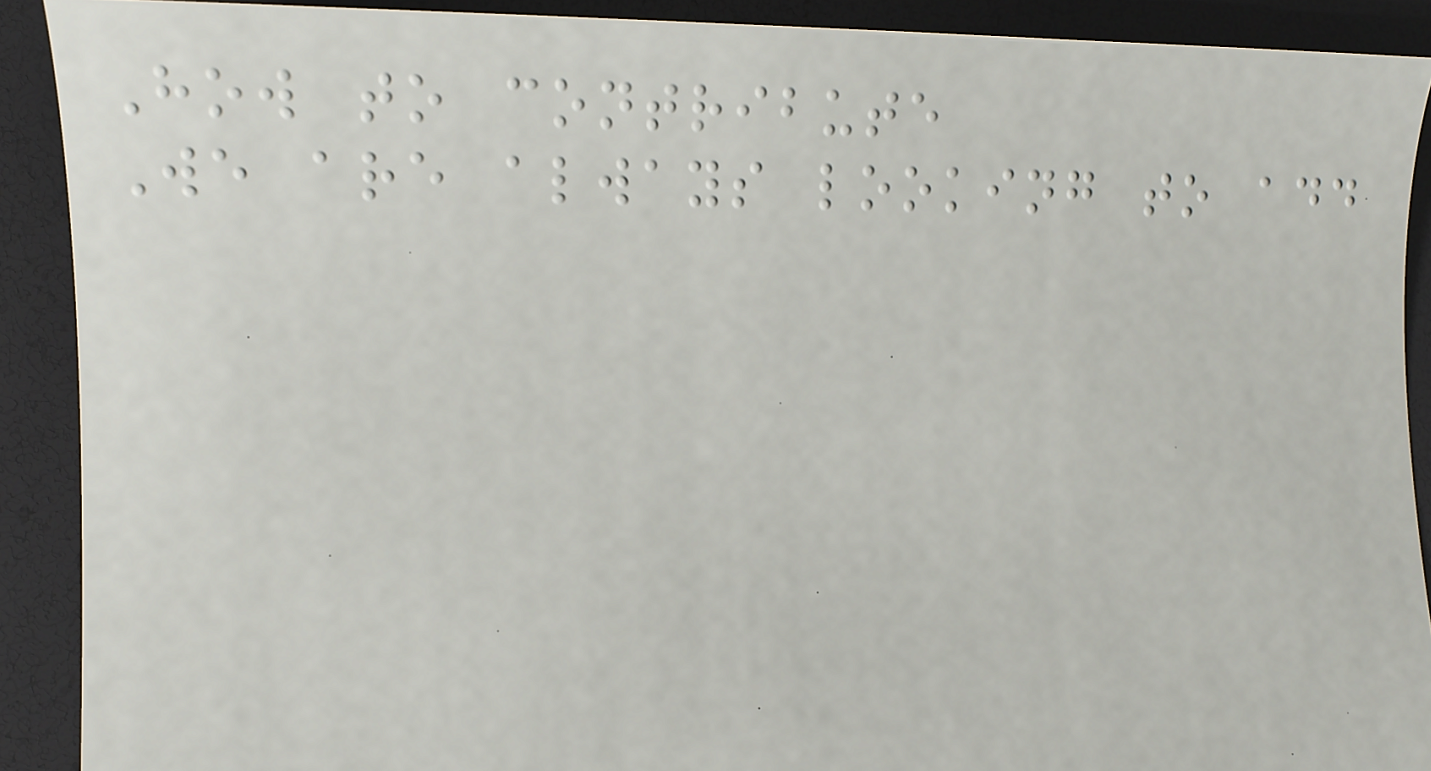How to contribute
We are always looking to add
